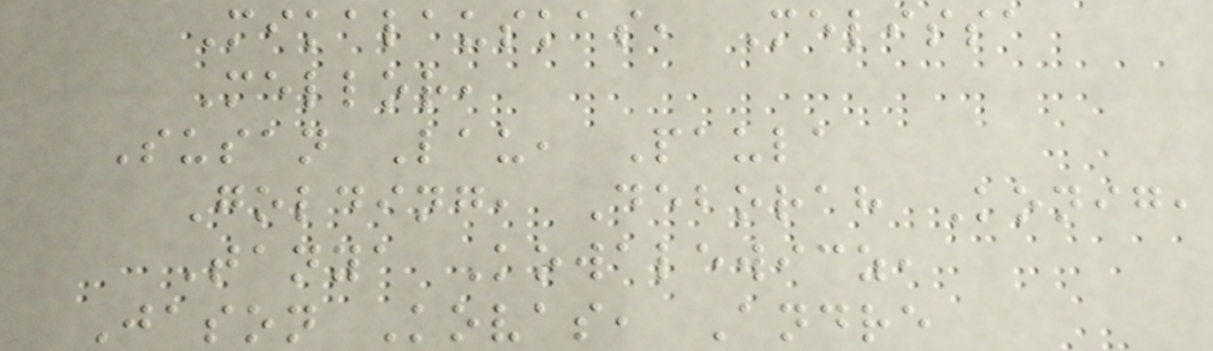Mikalauskas, Melissa
Mellor,
Susan Lau, Paula
Golding, Deborah Konig,
Tanya Kowalewicz,
Jason Kovas, Andre
